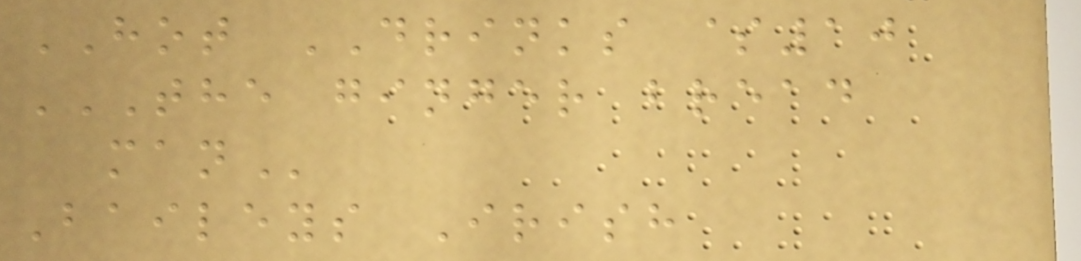HOT DRINKS $10
THE GINGER BREAD
MAN
Baileys Irish
